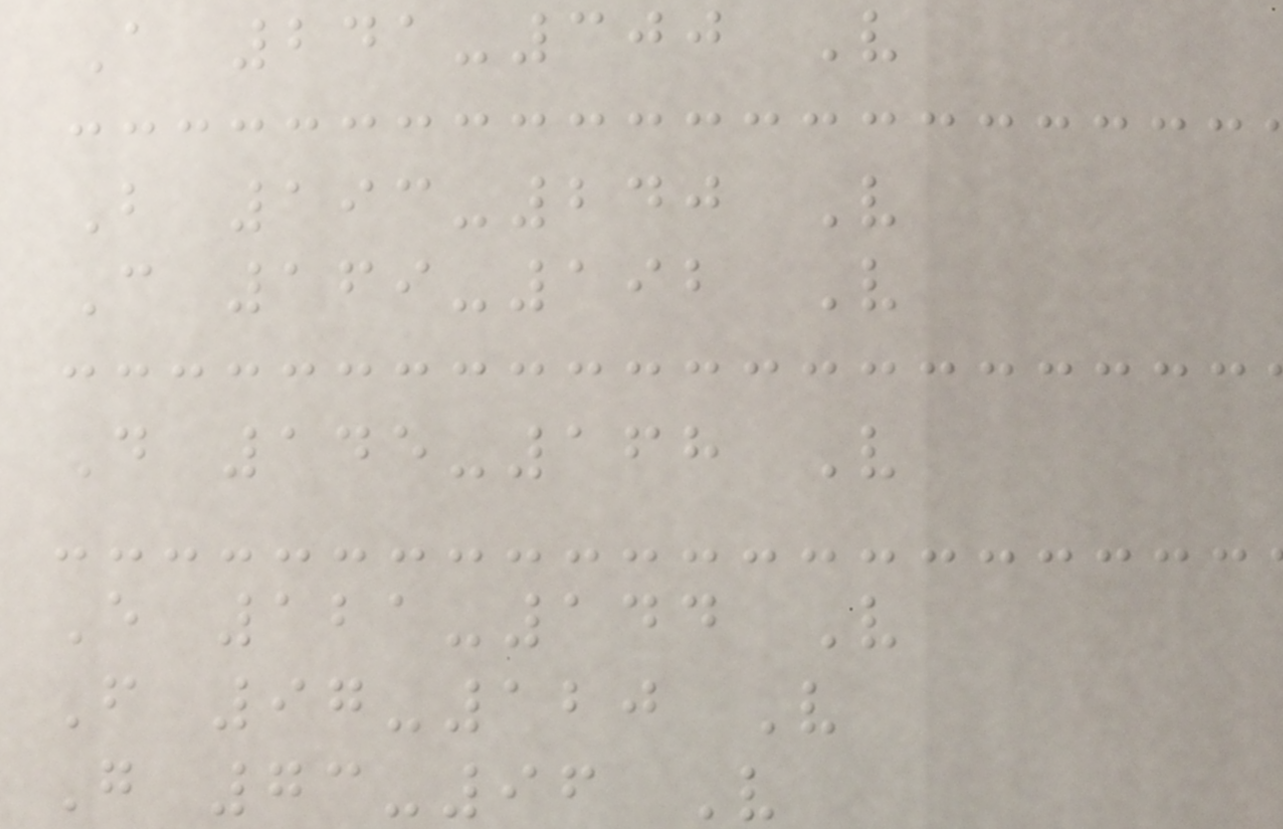A 241-300 V
B 193-240 V
C 169-192 V
D 145-168 V
E 121-144 V
F 97-120 V
G 73-96 V
